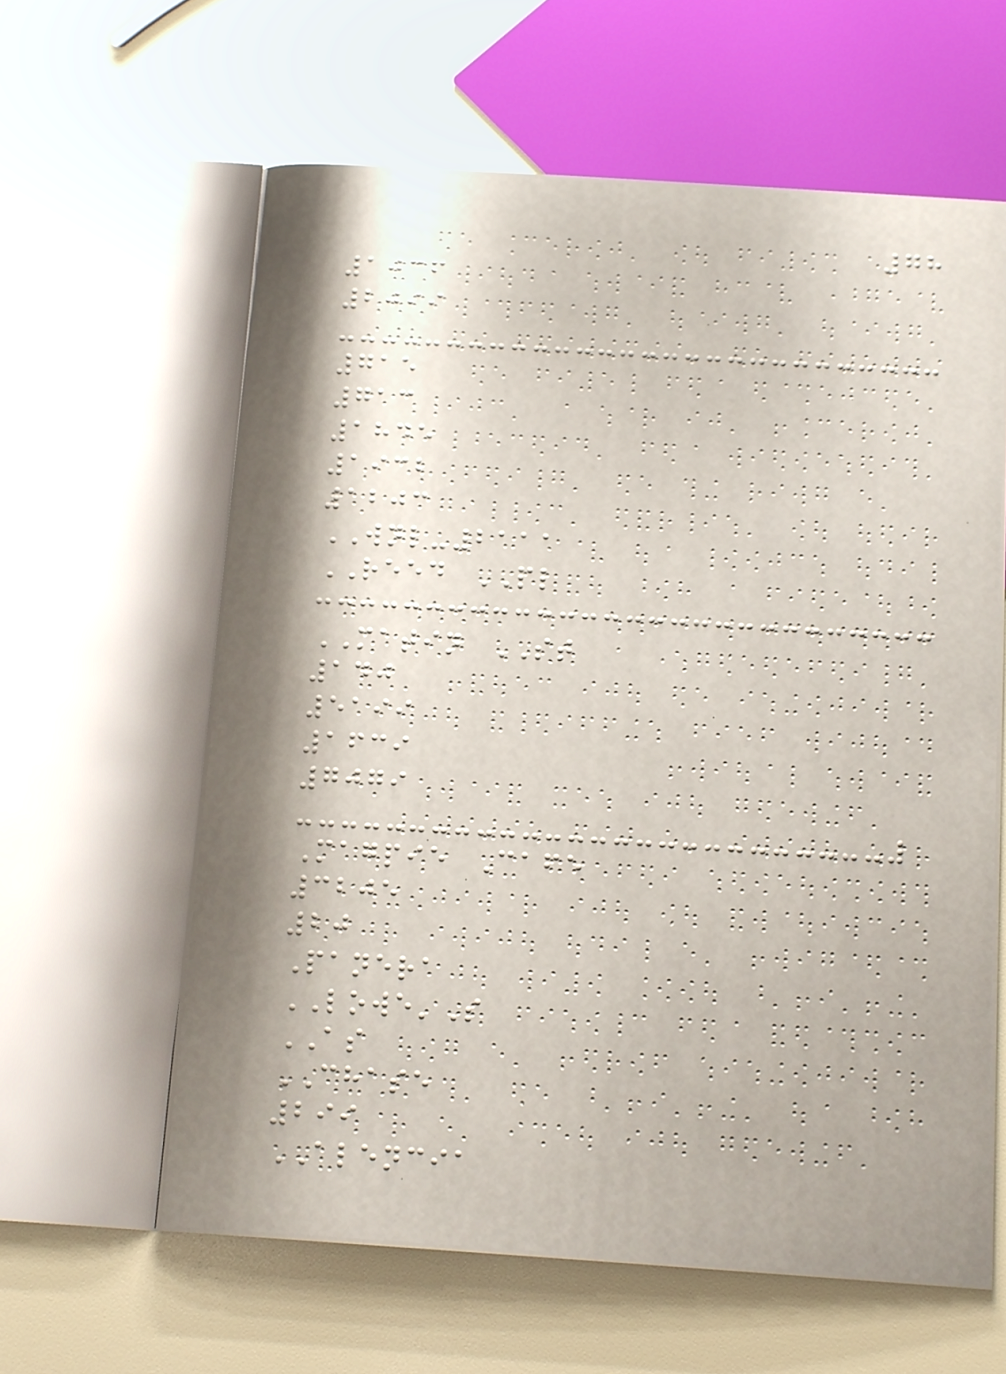78
1036
2099
715
713
1845
1932
1203
WNL-2111
REED PL
MATIN ST
140
5199
1639
7079
Magpie Cafe
3205
20
Panera
LOWE'S
AS
CHASE
299
ALENCIA
